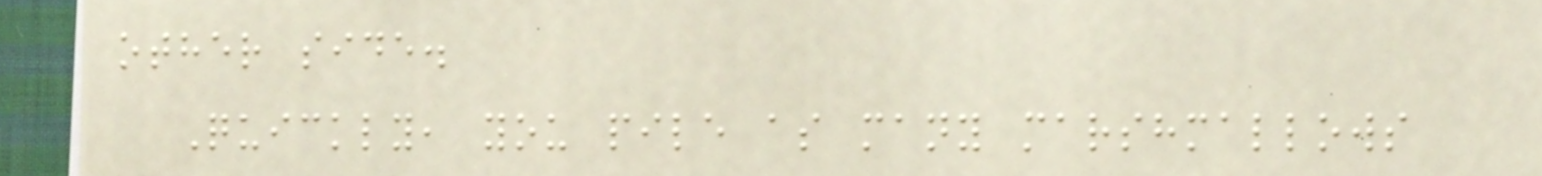other side.
Quickly, you pile as many marshmallows
